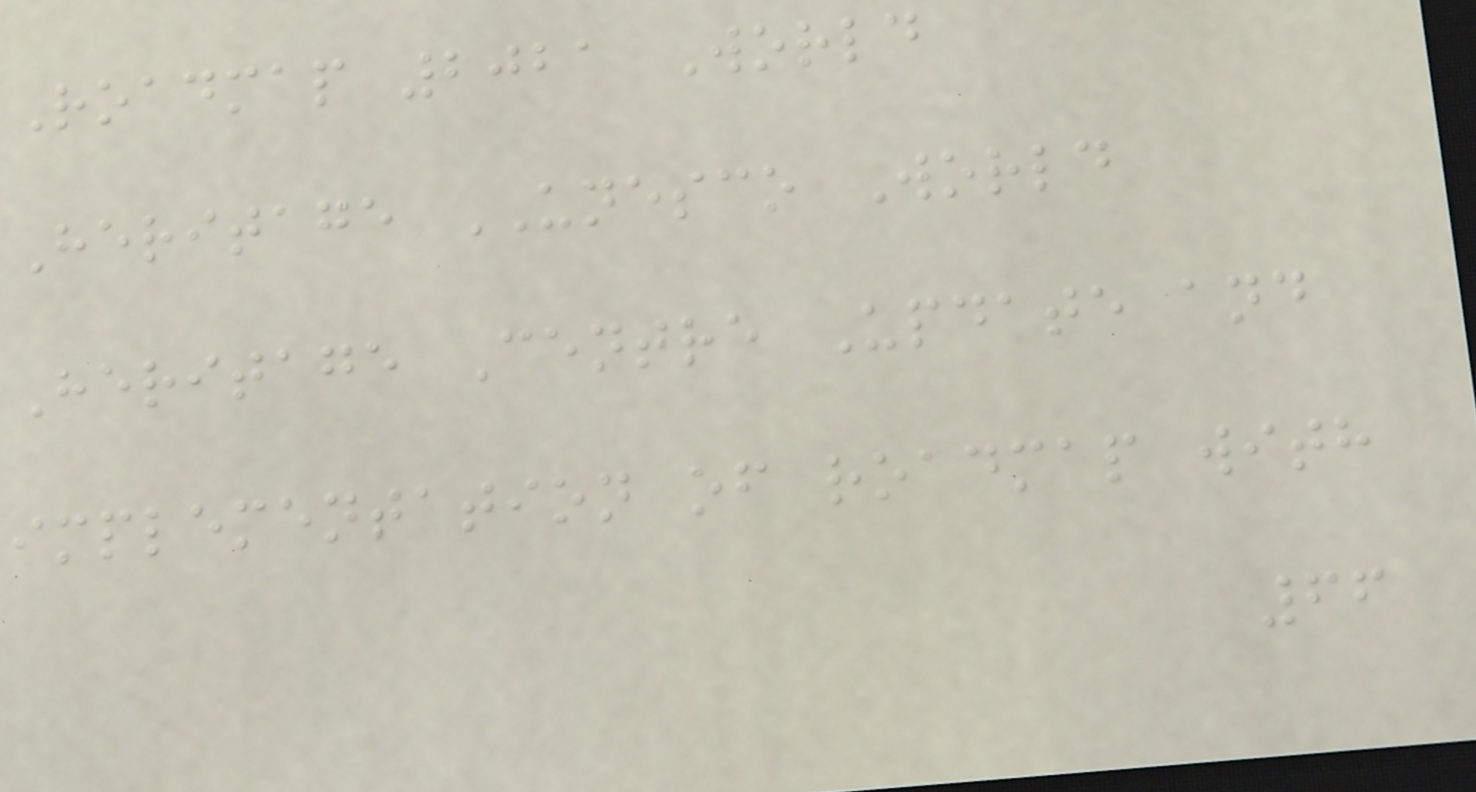Roadmap 2021 World
Heritage UNESCO World
Heritage Centre Update and
implementation of roadmap with
66
